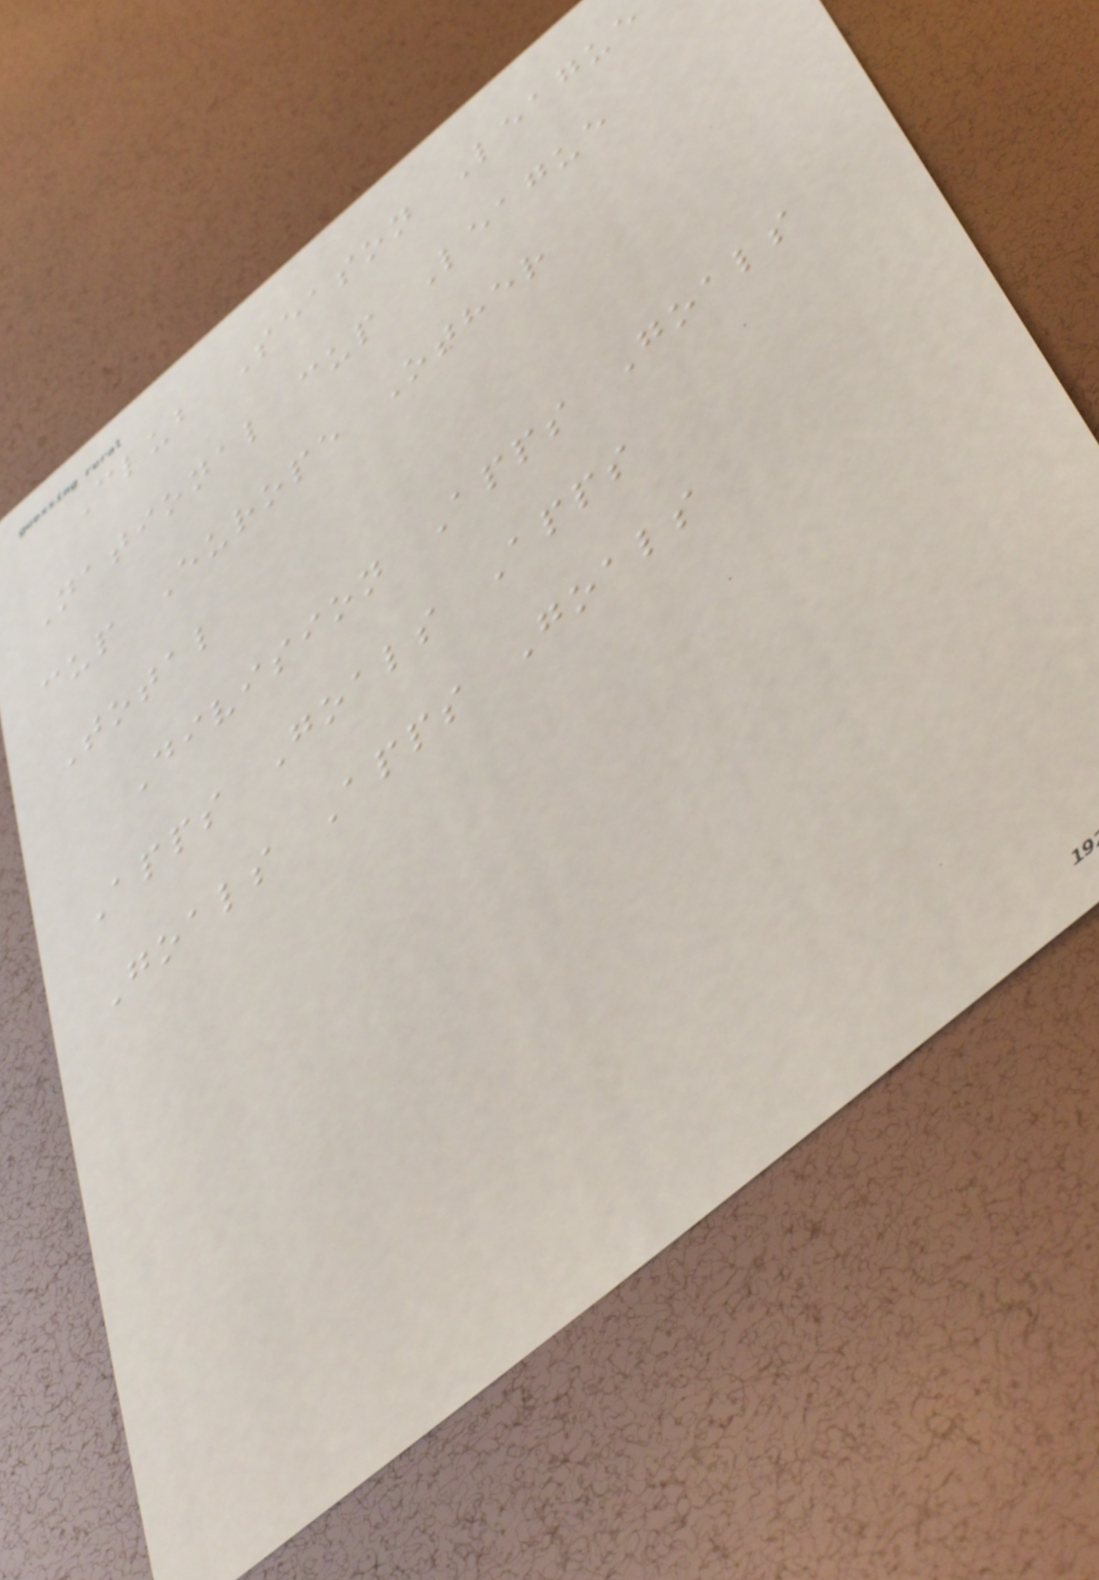Club Season League
National cup League
cup Europe Other
Total
Division Apps Goals
Apps Goals Apps
Goals Apps Goals
